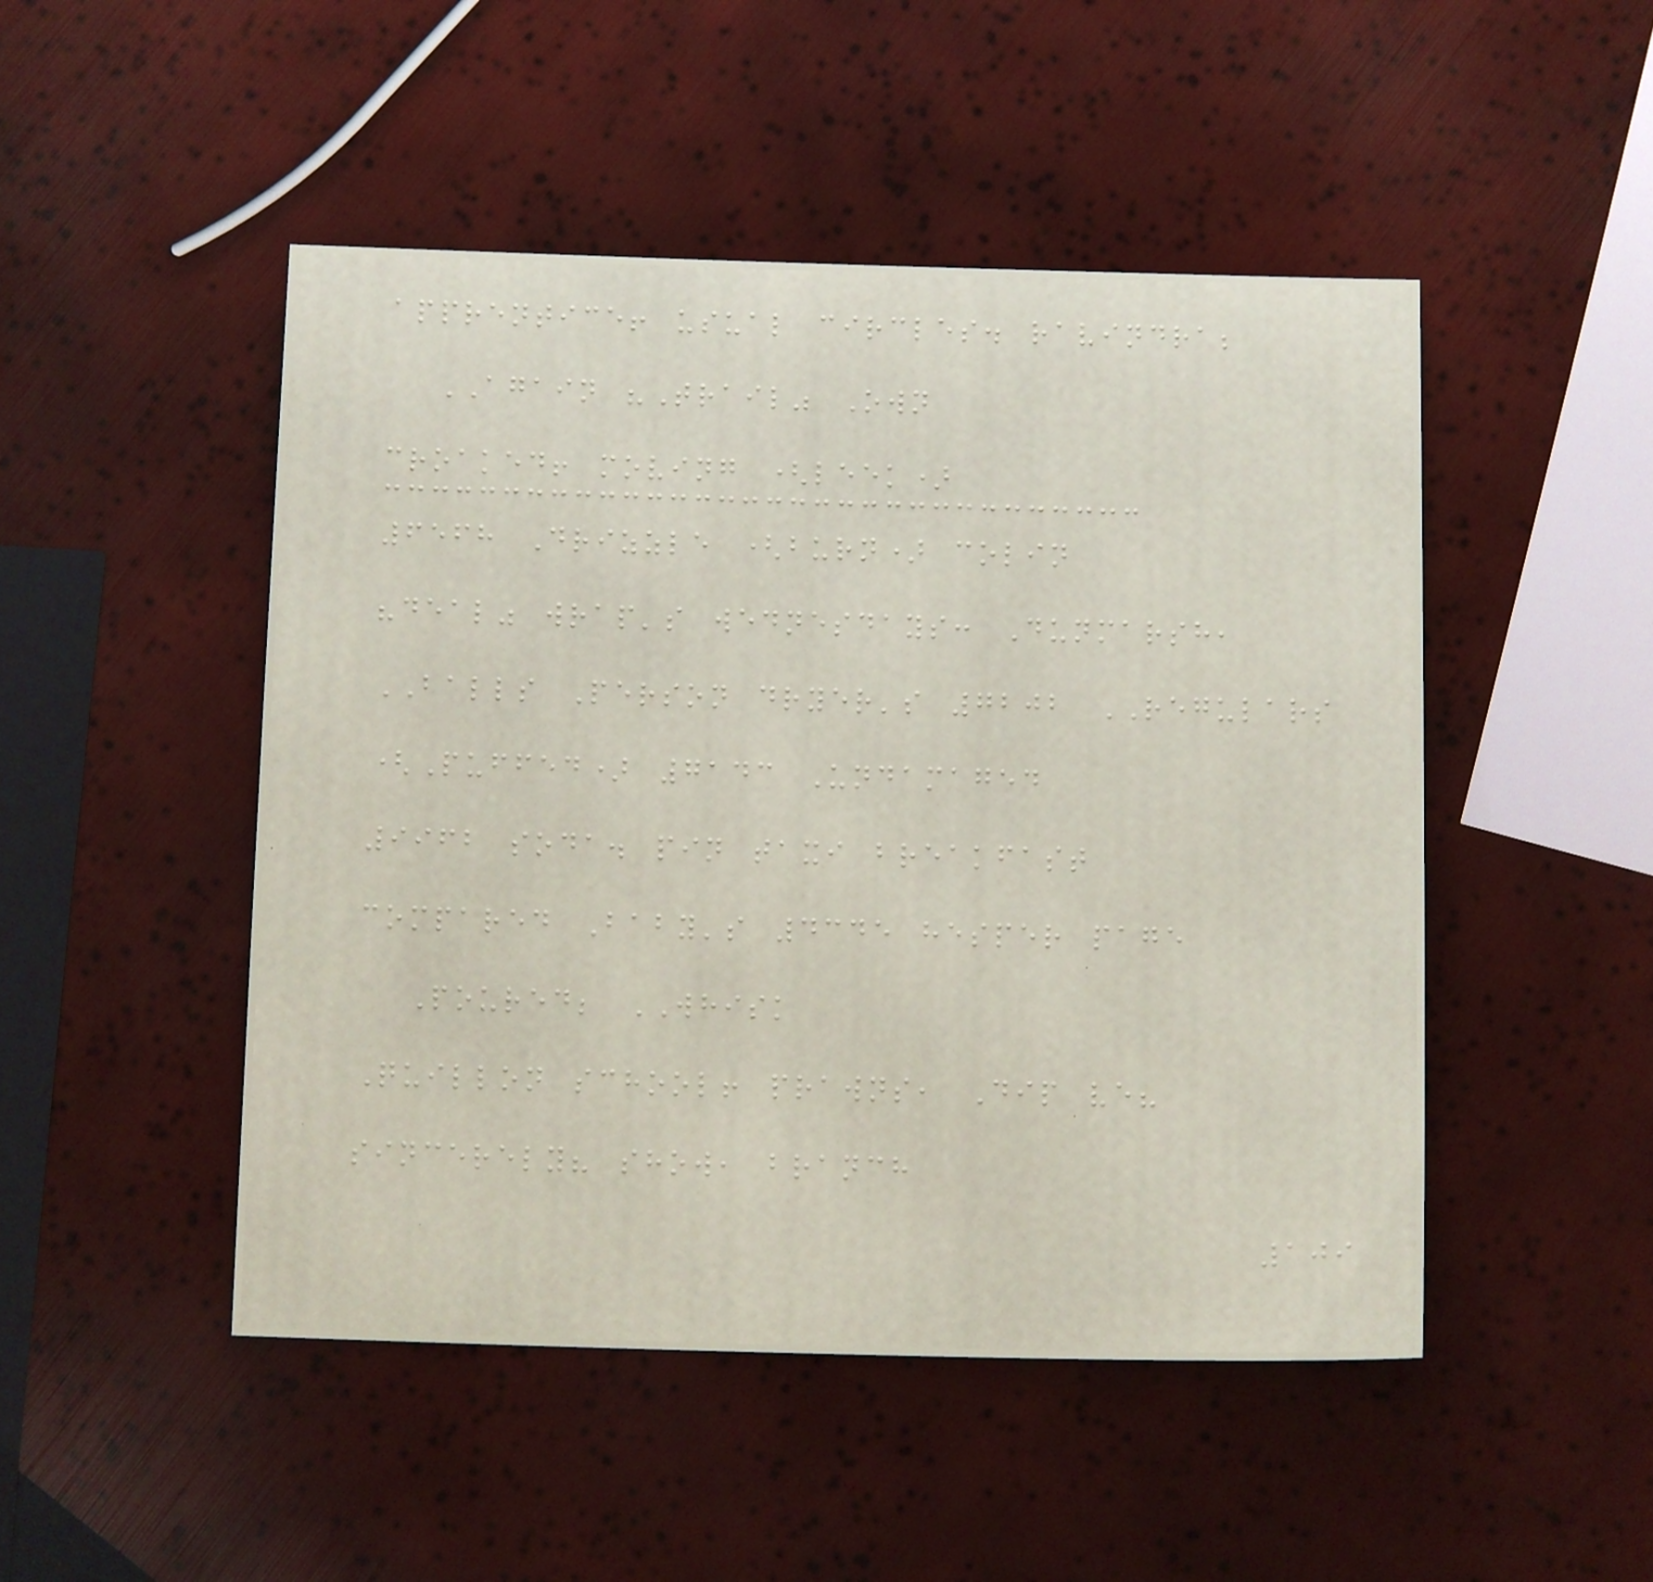apprentice! usual circles. ravindra;
AGAIN "Trail" Own
croaked! moving (leek)
6568 Drizzle (burn) colin
"deal" wrap's wednesdays: Dunmarsh,
BALLS Person dryer's 7202 REGULARS
(Puffed) 7143 Undamaged
9962 soda. pin taxi breakfast
compared Baby's 4345 hesper page
Poured; WHISK
Quillon school! prawns, Dip ve?
sincerely? show, branch
109
